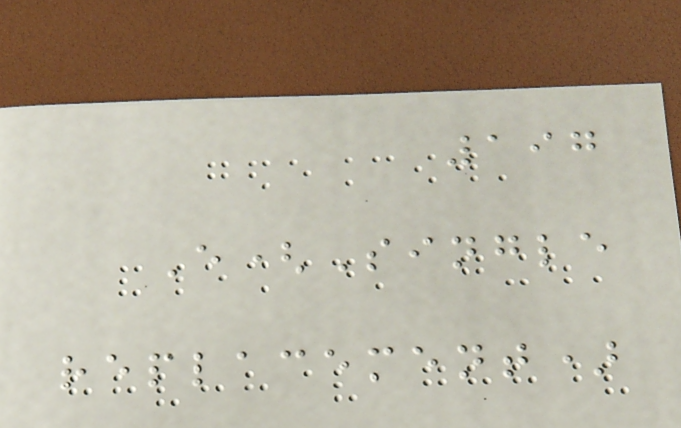197
E(Single
replacement)
